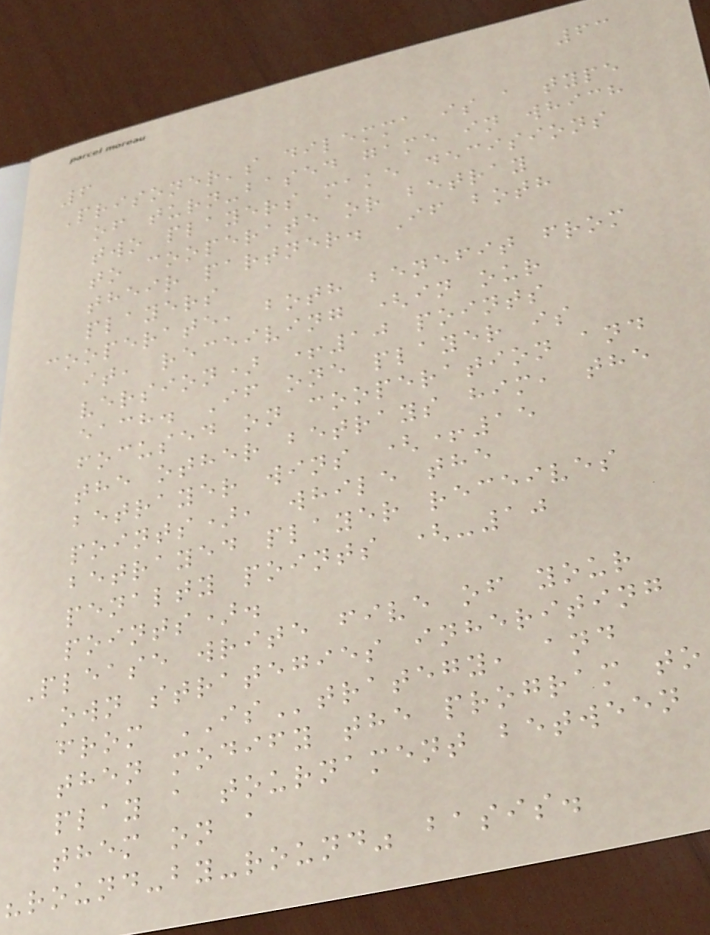63
6
Prisoner's dilemma is a type
of turn-based game in which
two players make decisions
to cooperate or betray
their partner. If both
players
cooperate, both benefit from
it, receiving (in our
version) +10 points
each. If one player is
focused on cooperation and
the other betrays him, the
betrayer wins (+15
points), while the
betrayed player receives
penalty points (-10
points).
Please write five of your
own strategies inheriting
from IStrategy, and
then modify the program to
play a tournament between
them on a
"round-by-round" basis.
